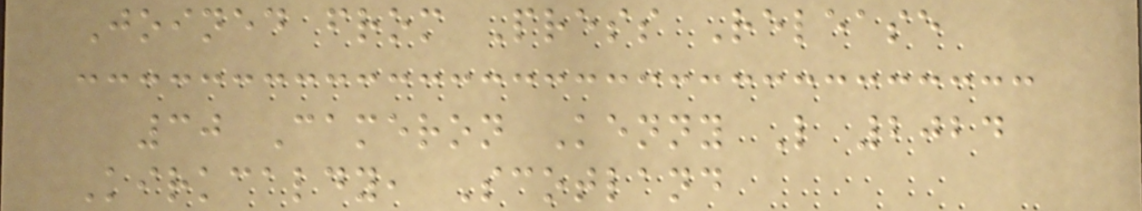Joined from Press Release
30 Cameron Kenny L 2024
Kirkcaldy, Scotland
